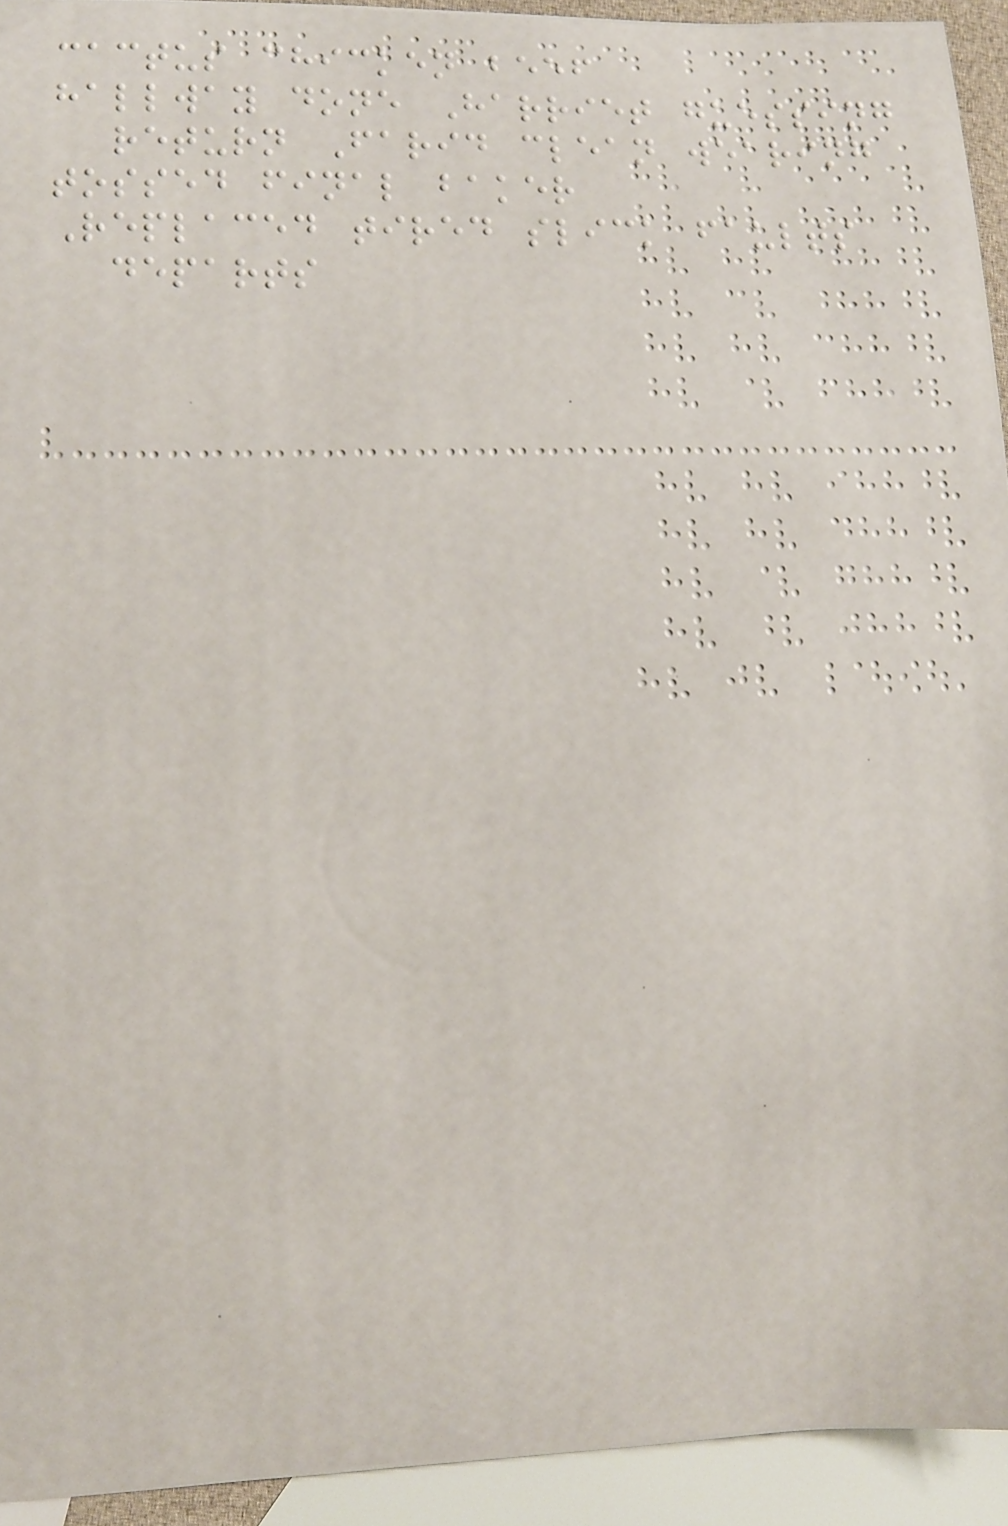cactus chicken beef
hallway done Harriet guessing
return Farid clean wearing
tossed final baker
Replaced tired slick faults
departs
